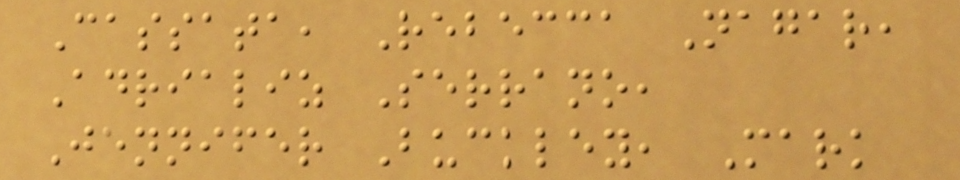Cassata, Rebecca Nagar,
Adrializ Serrano,
Jennifer Buckley, Mark
